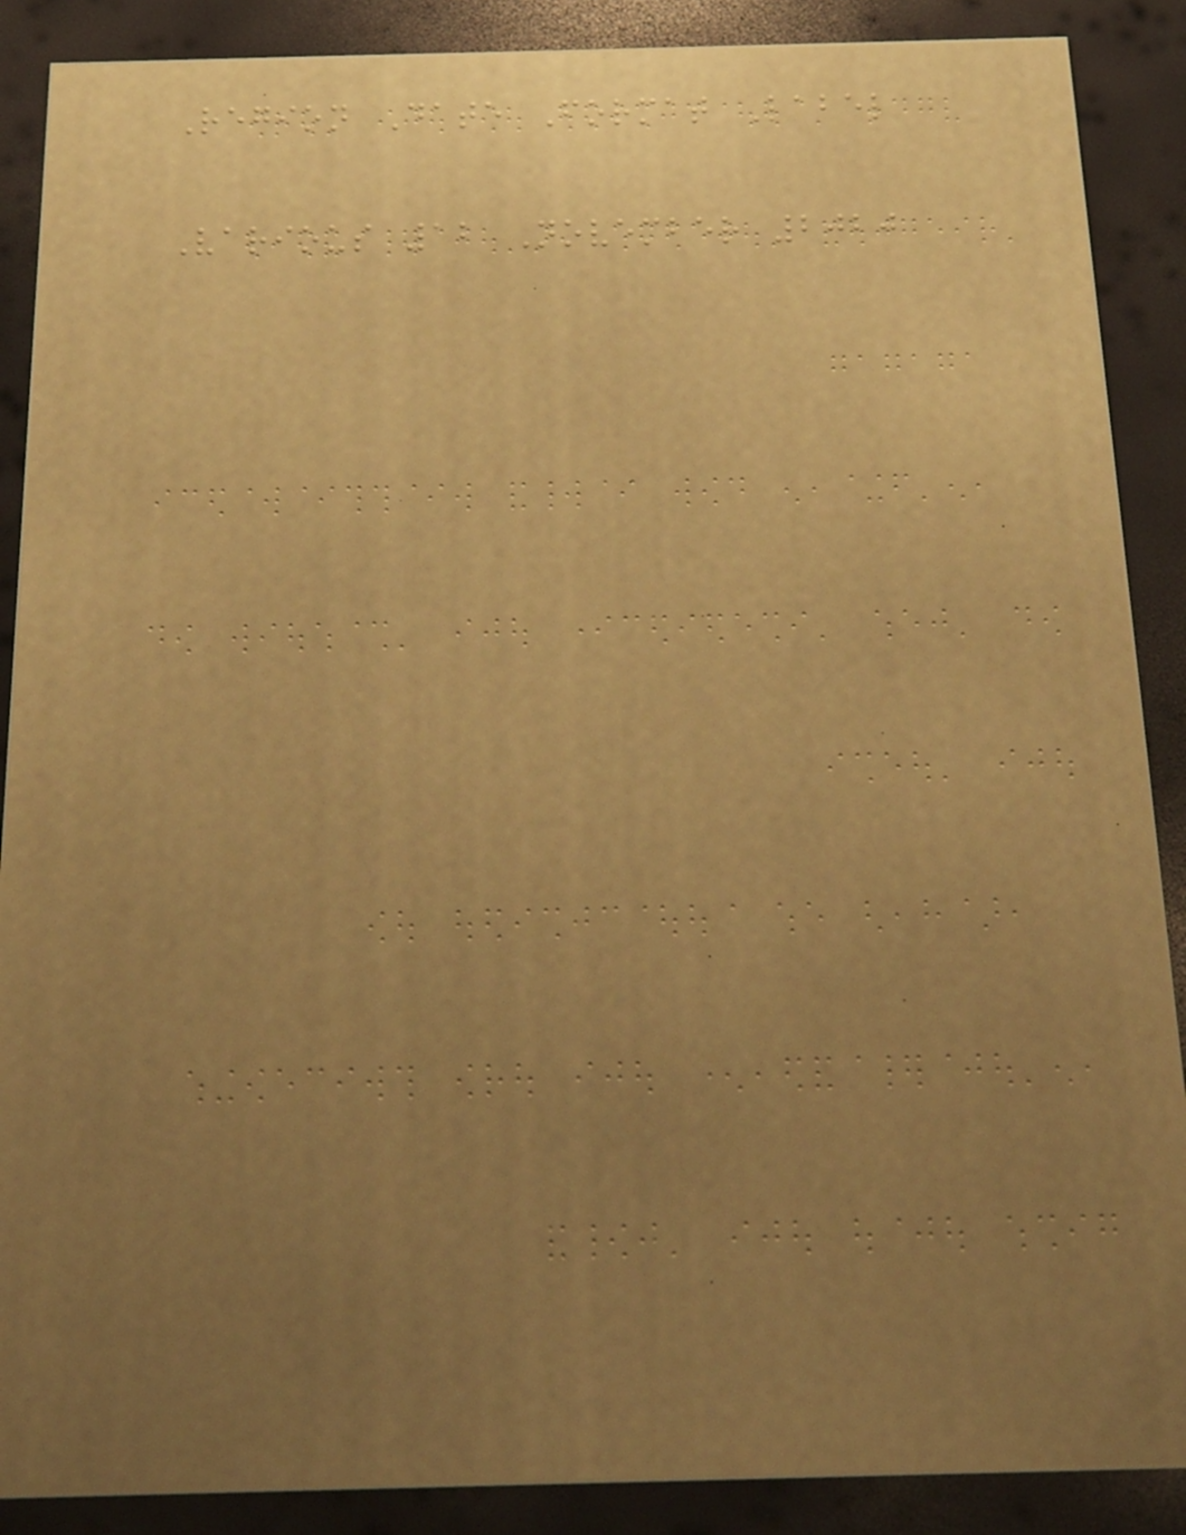Region Date Format Label
Various 12 November 2020
